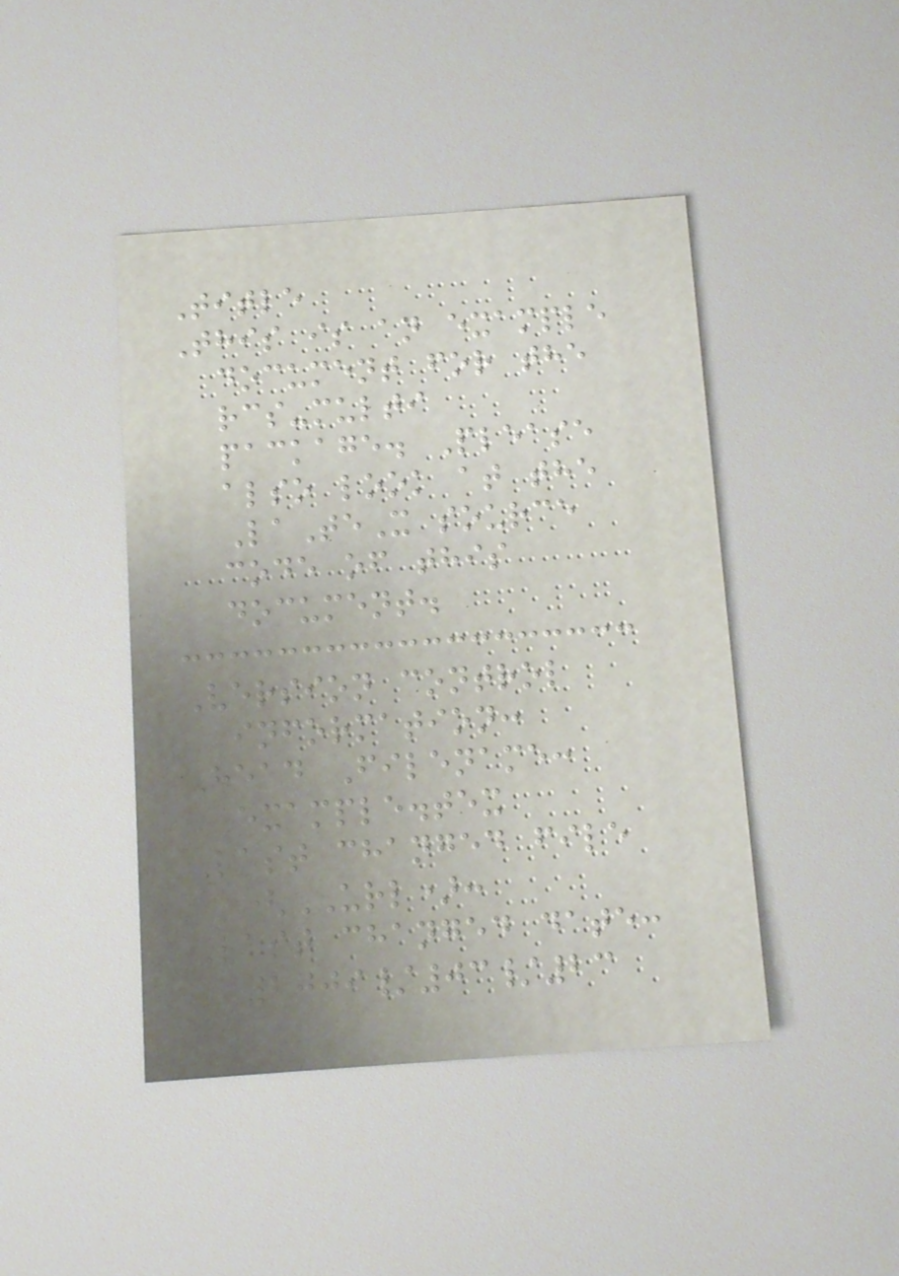Title
This is an example
document for the
rcs-multi
package. Please
also look at the
LaTeX source
code of this
document.
Version control
information:
Head Filename:
example.tex
Last changed file
(URL):
Last changed date:
2009/03/23
